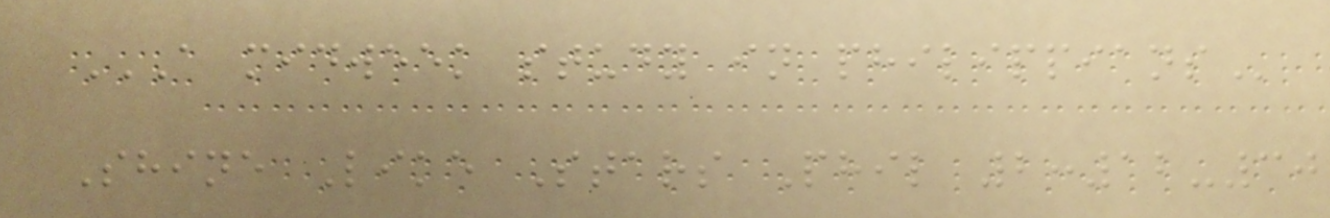A MIDWEEK STUDY IN PHILIPPIANS
Shine Like Stars Phil 2:12-30
